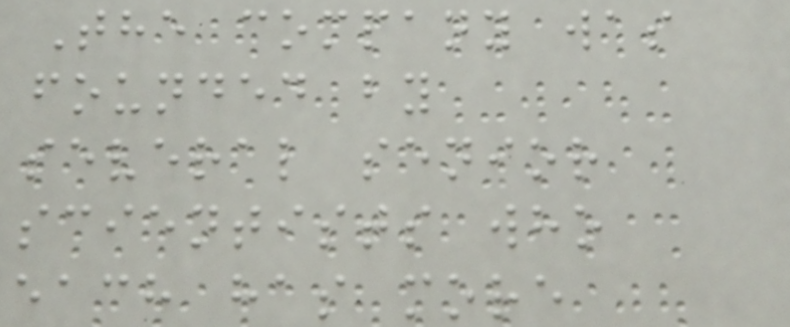The company was
founded by
several senior
scientists who
each has more
